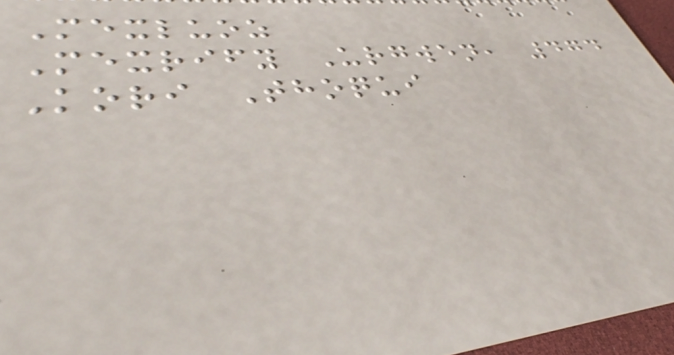Mexluoz
Mexrify Urgwen, 474
Kori Thoqui
